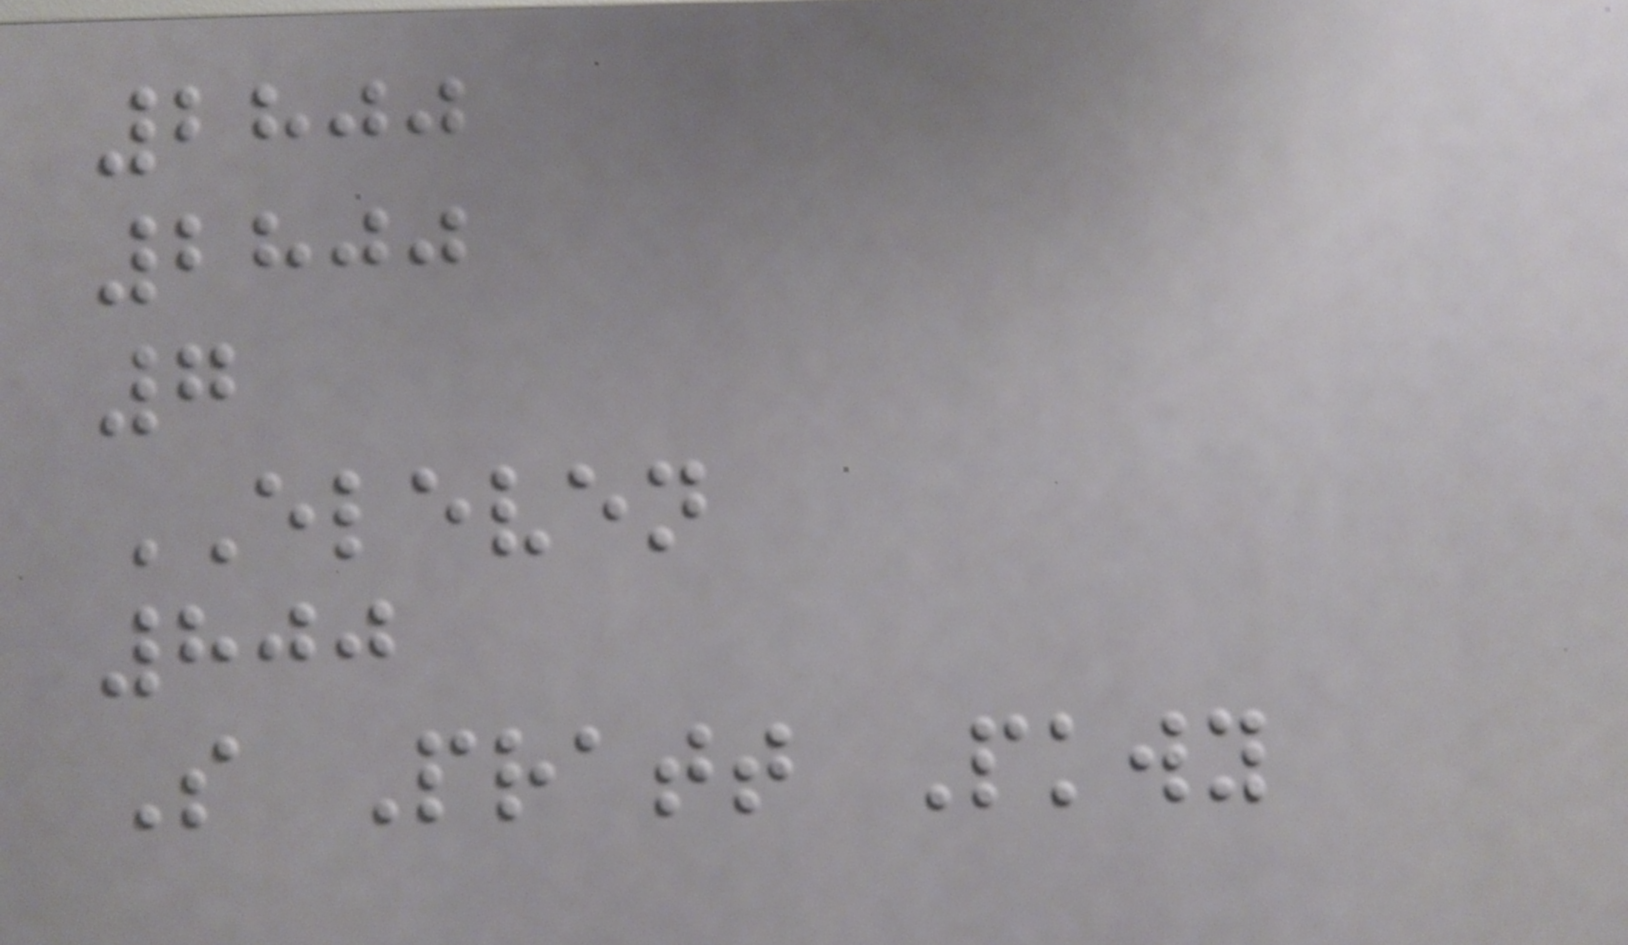2800
2800
7
ELEVEN
800
S Pratt Pkwy
